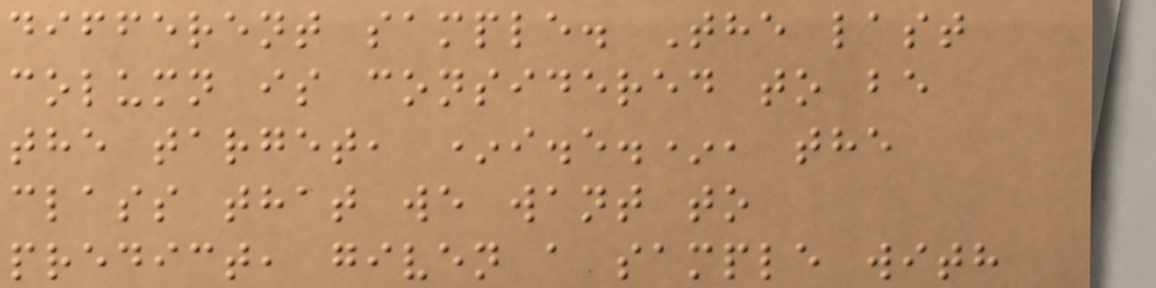different sample. The last
column is considered to be
the target, *i.e.*, the
class that we want to
predict, given a sample with
